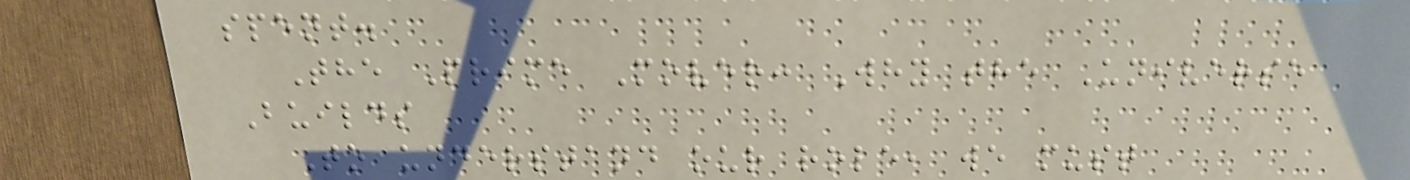spent.
The Prime Mover: Why the Universe
Builds
To understand our role, we must
